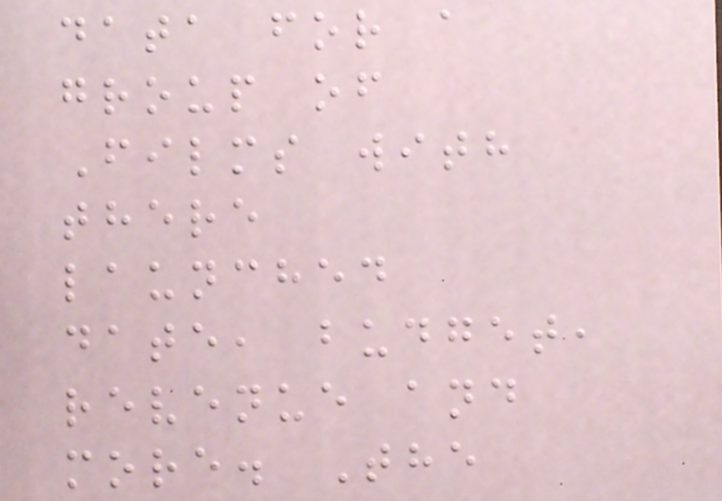data for a
group of
Films with
there
launched
date, budget,
revenue and
more. The
